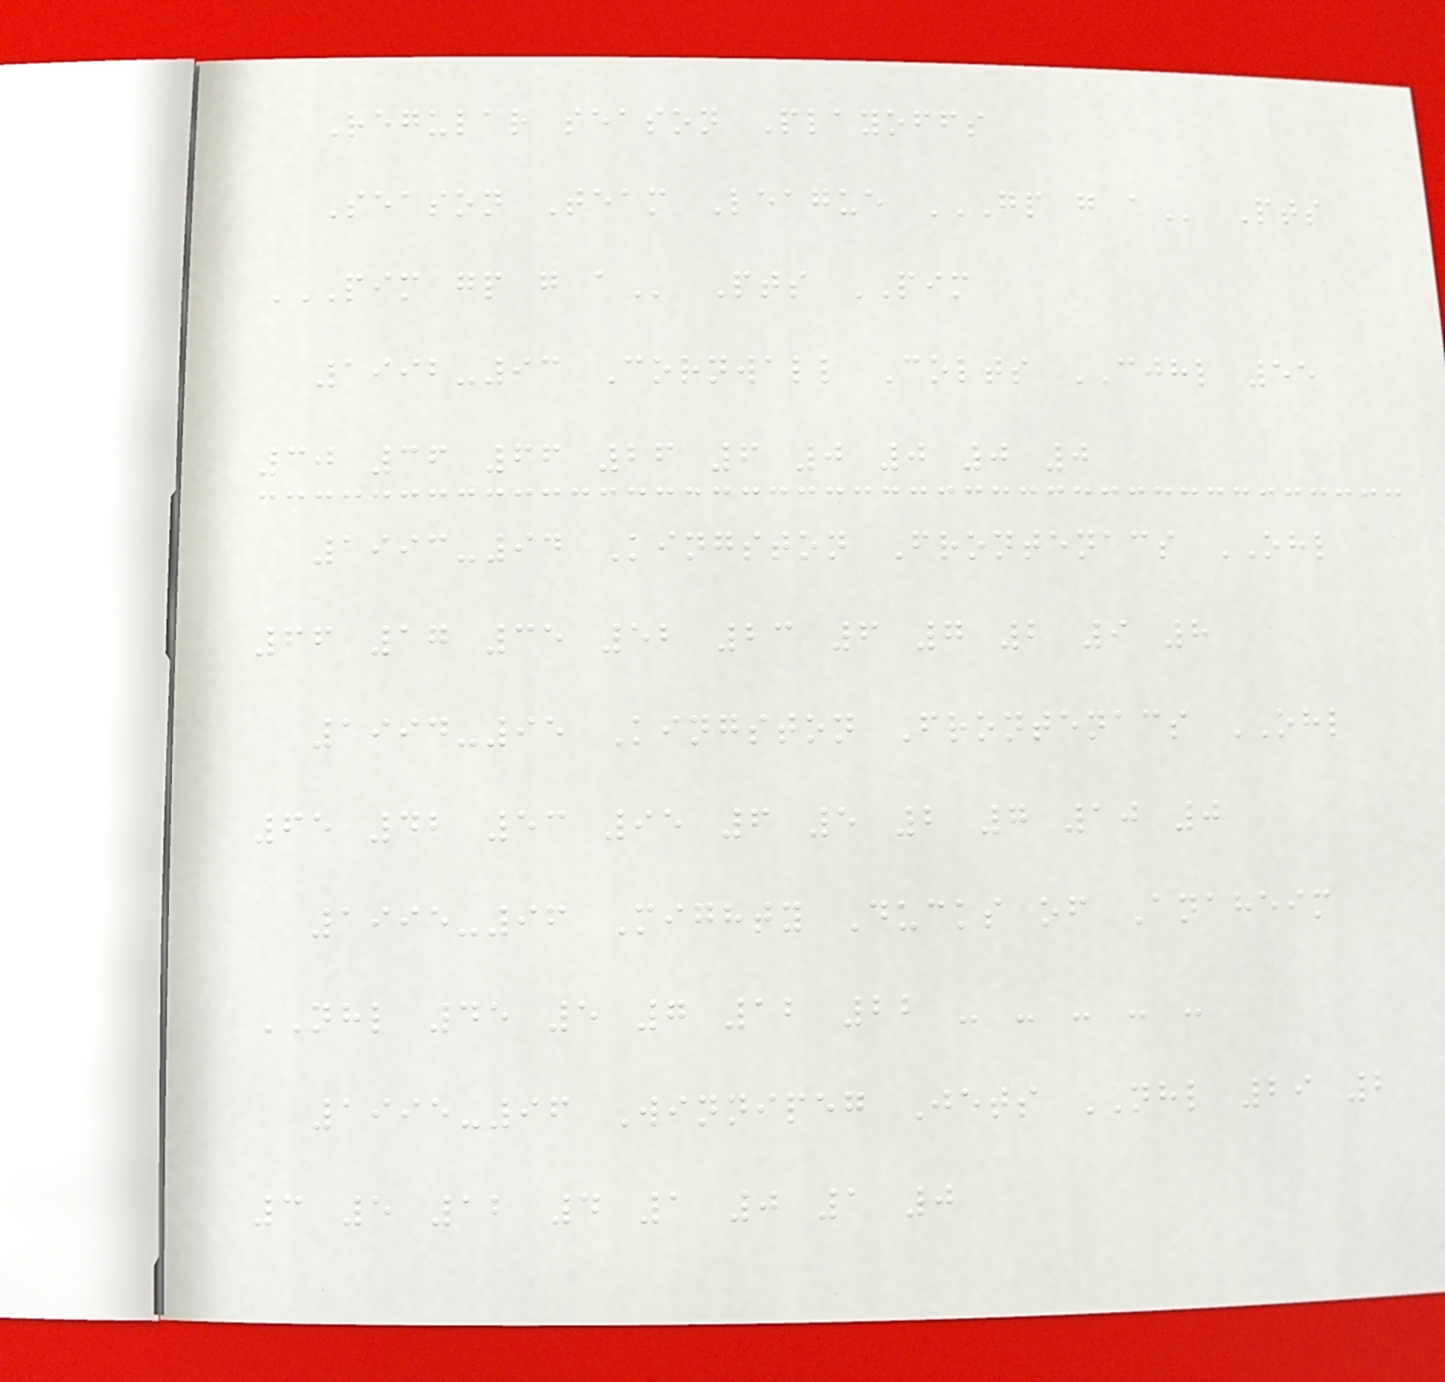Regular season Playoffs
Season Team League GP G A Pts
PIM GP G A Pts PIM
1992-93 Cornwall Colts CJHL 55
30 36 66 26 6 0 0 0 0
1993-94 Kingston Frontenacs OHL
66 17 35 52 23 6 7 2 9 8
1994-95 Kingston Frontenacs OHL
65 42 53 95 6 5 2 7 10 0
1995-96 Mighty Ducks of Anaheim
NHL 45 5 7 12 22 - - - - -
1995-96 Winnipeg Jets NHL 29 2
3 5 12 4 1 0 1 0
